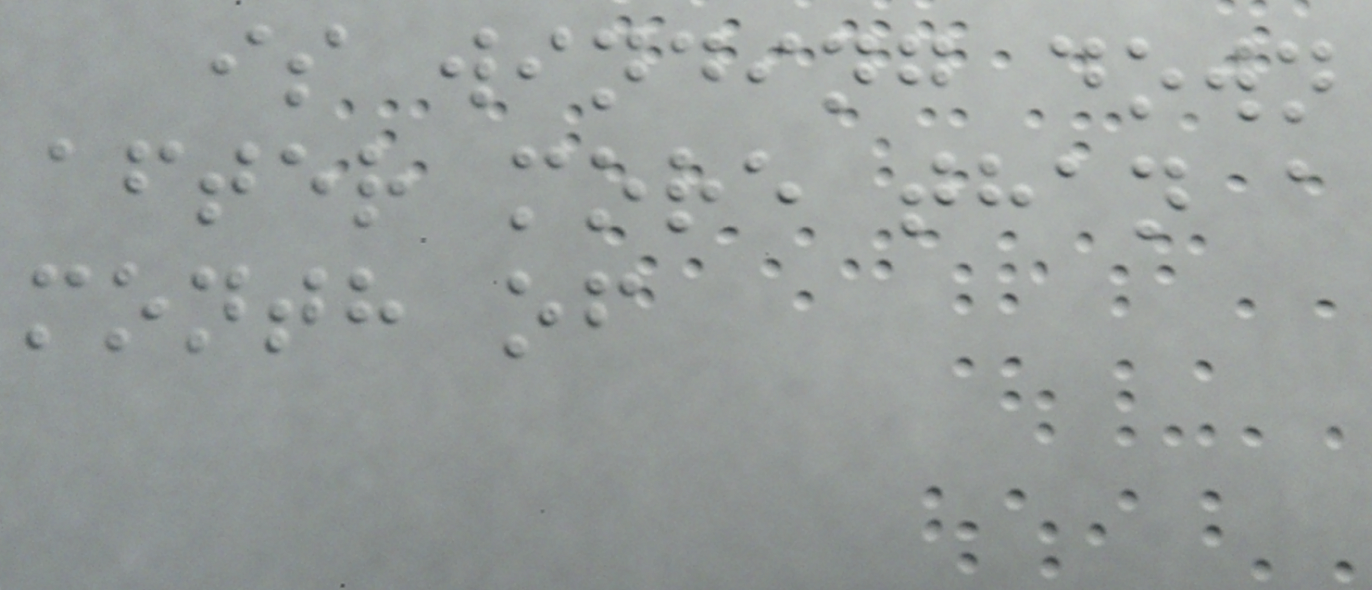is winding down
after more than a
month of
